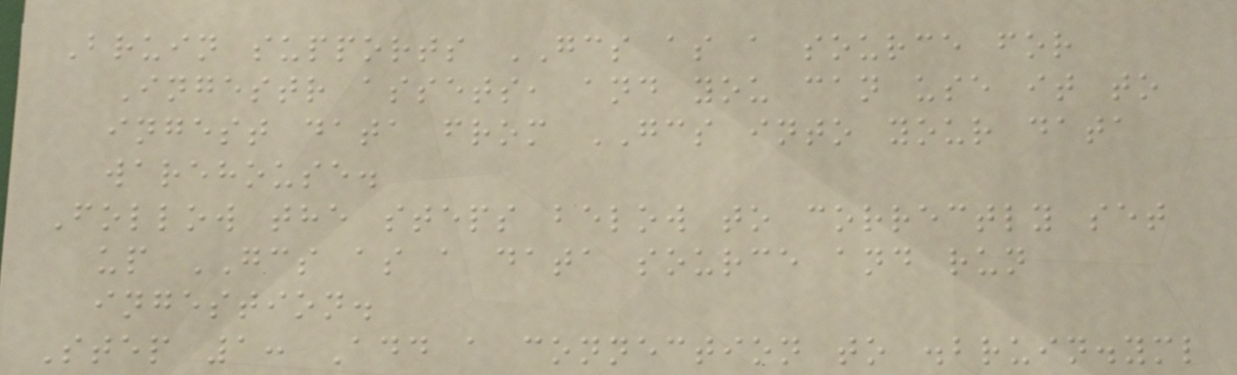Bruin supports GCS as a source for
Ingestr assets, and you can use it to
ingest data from GCS into your data
warehouse.
Follow the steps below to correctly set
up GCS as a data source and run
ingestion.
Step 1: Add a connection to .bruin.yml
